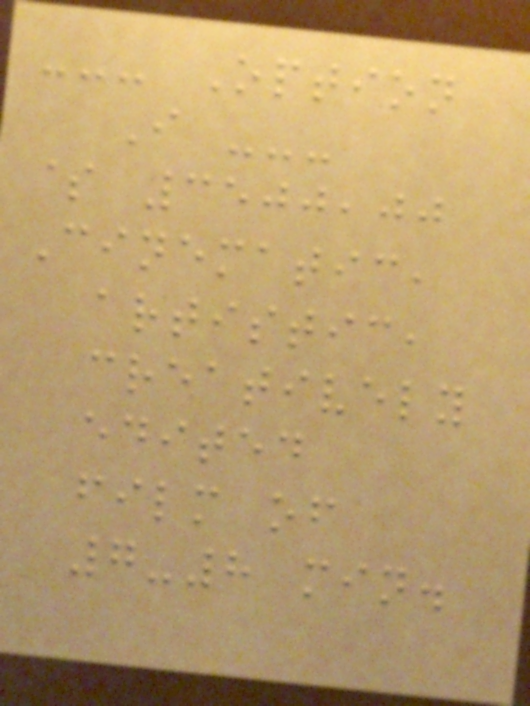--- Option
I ---
$ 3500,00
Cinematic,
artistic,
creatively
edited
film of
7-8 min.
